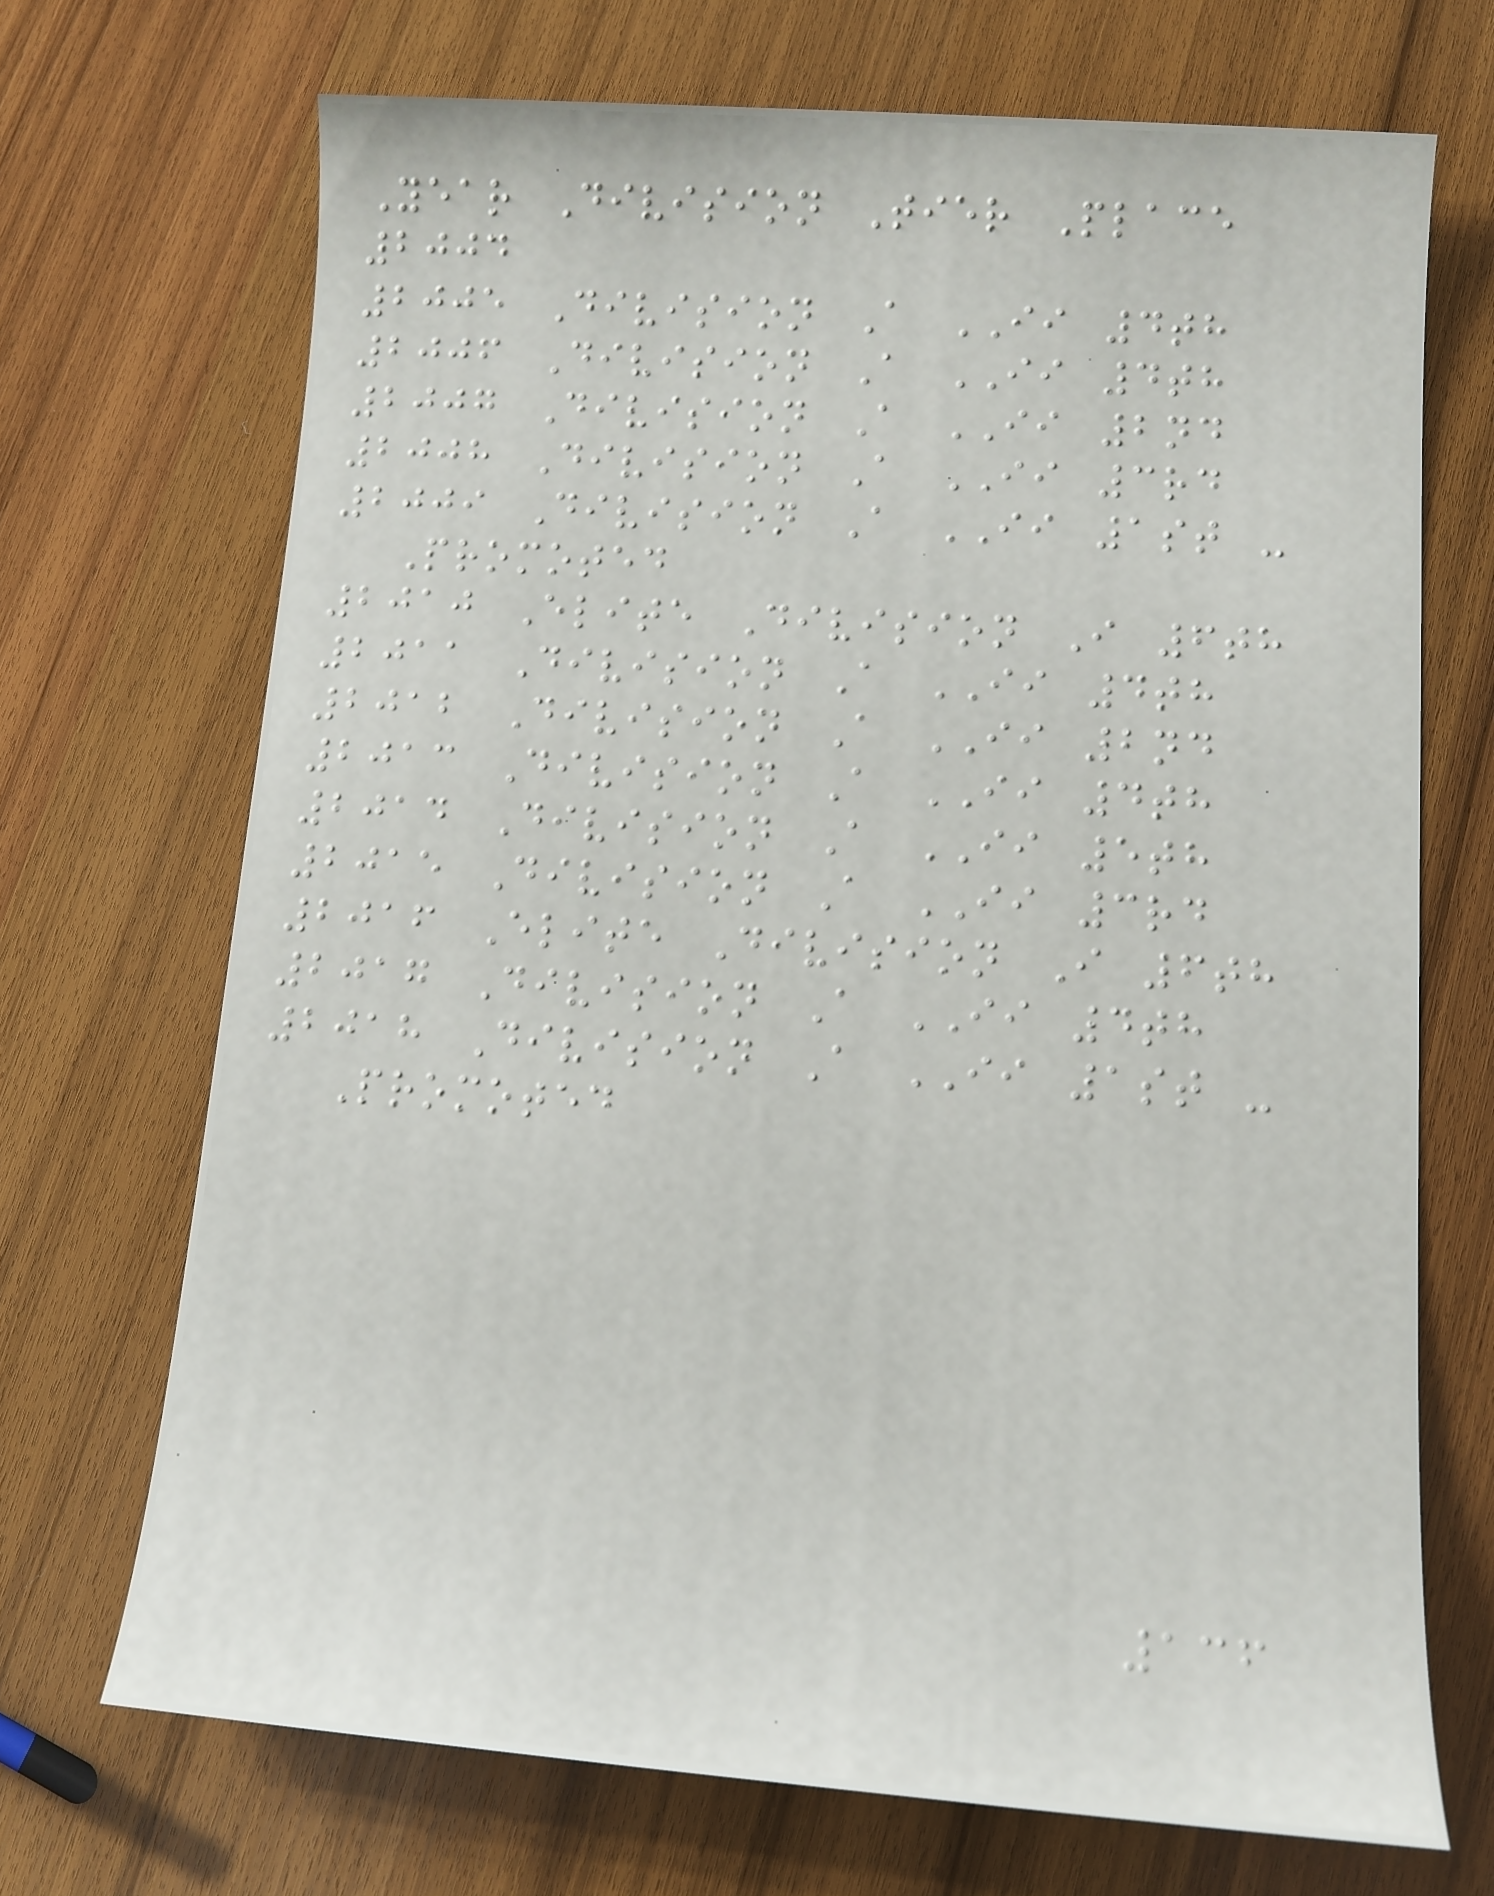Year Division Tier Place
2004
2005 Division A II 4th
2006 Division A II 4th
2007 Division A II 2nd
2008 Division A II 3rd
2009 Division A II 1st -
Promoted
2010 Elite Division I 6th
2011 Division A II 4th
2012 Division A II 2nd
2013 Division A II 4th
2014 Division A II 5th
2015 Division A II 3rd
2016 Elite Division I 6th
2017 Division A II 4th
2018 Division A II 1st -
Promoted
136
